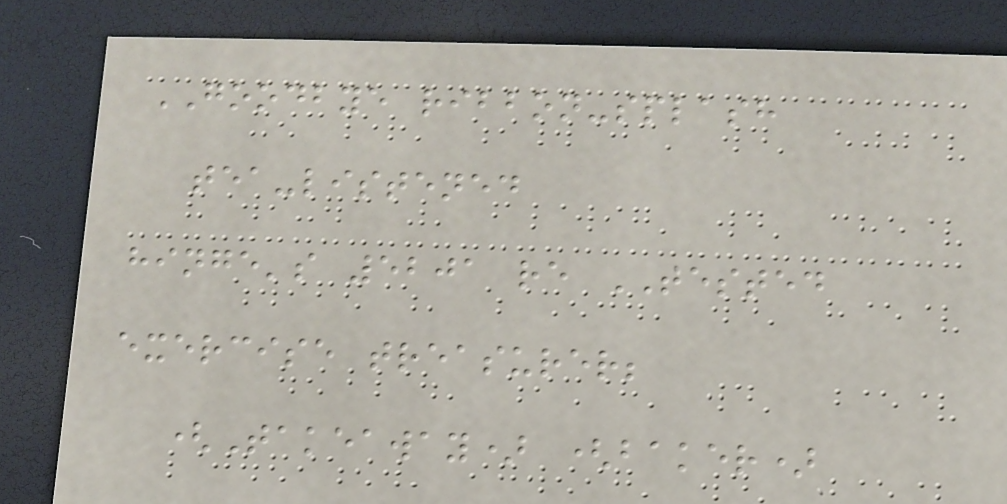GOODBYE ribbon-splash
tea-listened
hinge's 5201 re TESTED
exercise treasurer;
(Takeaway) (baker)
